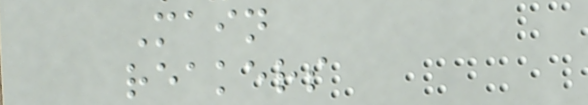Main
reakers
